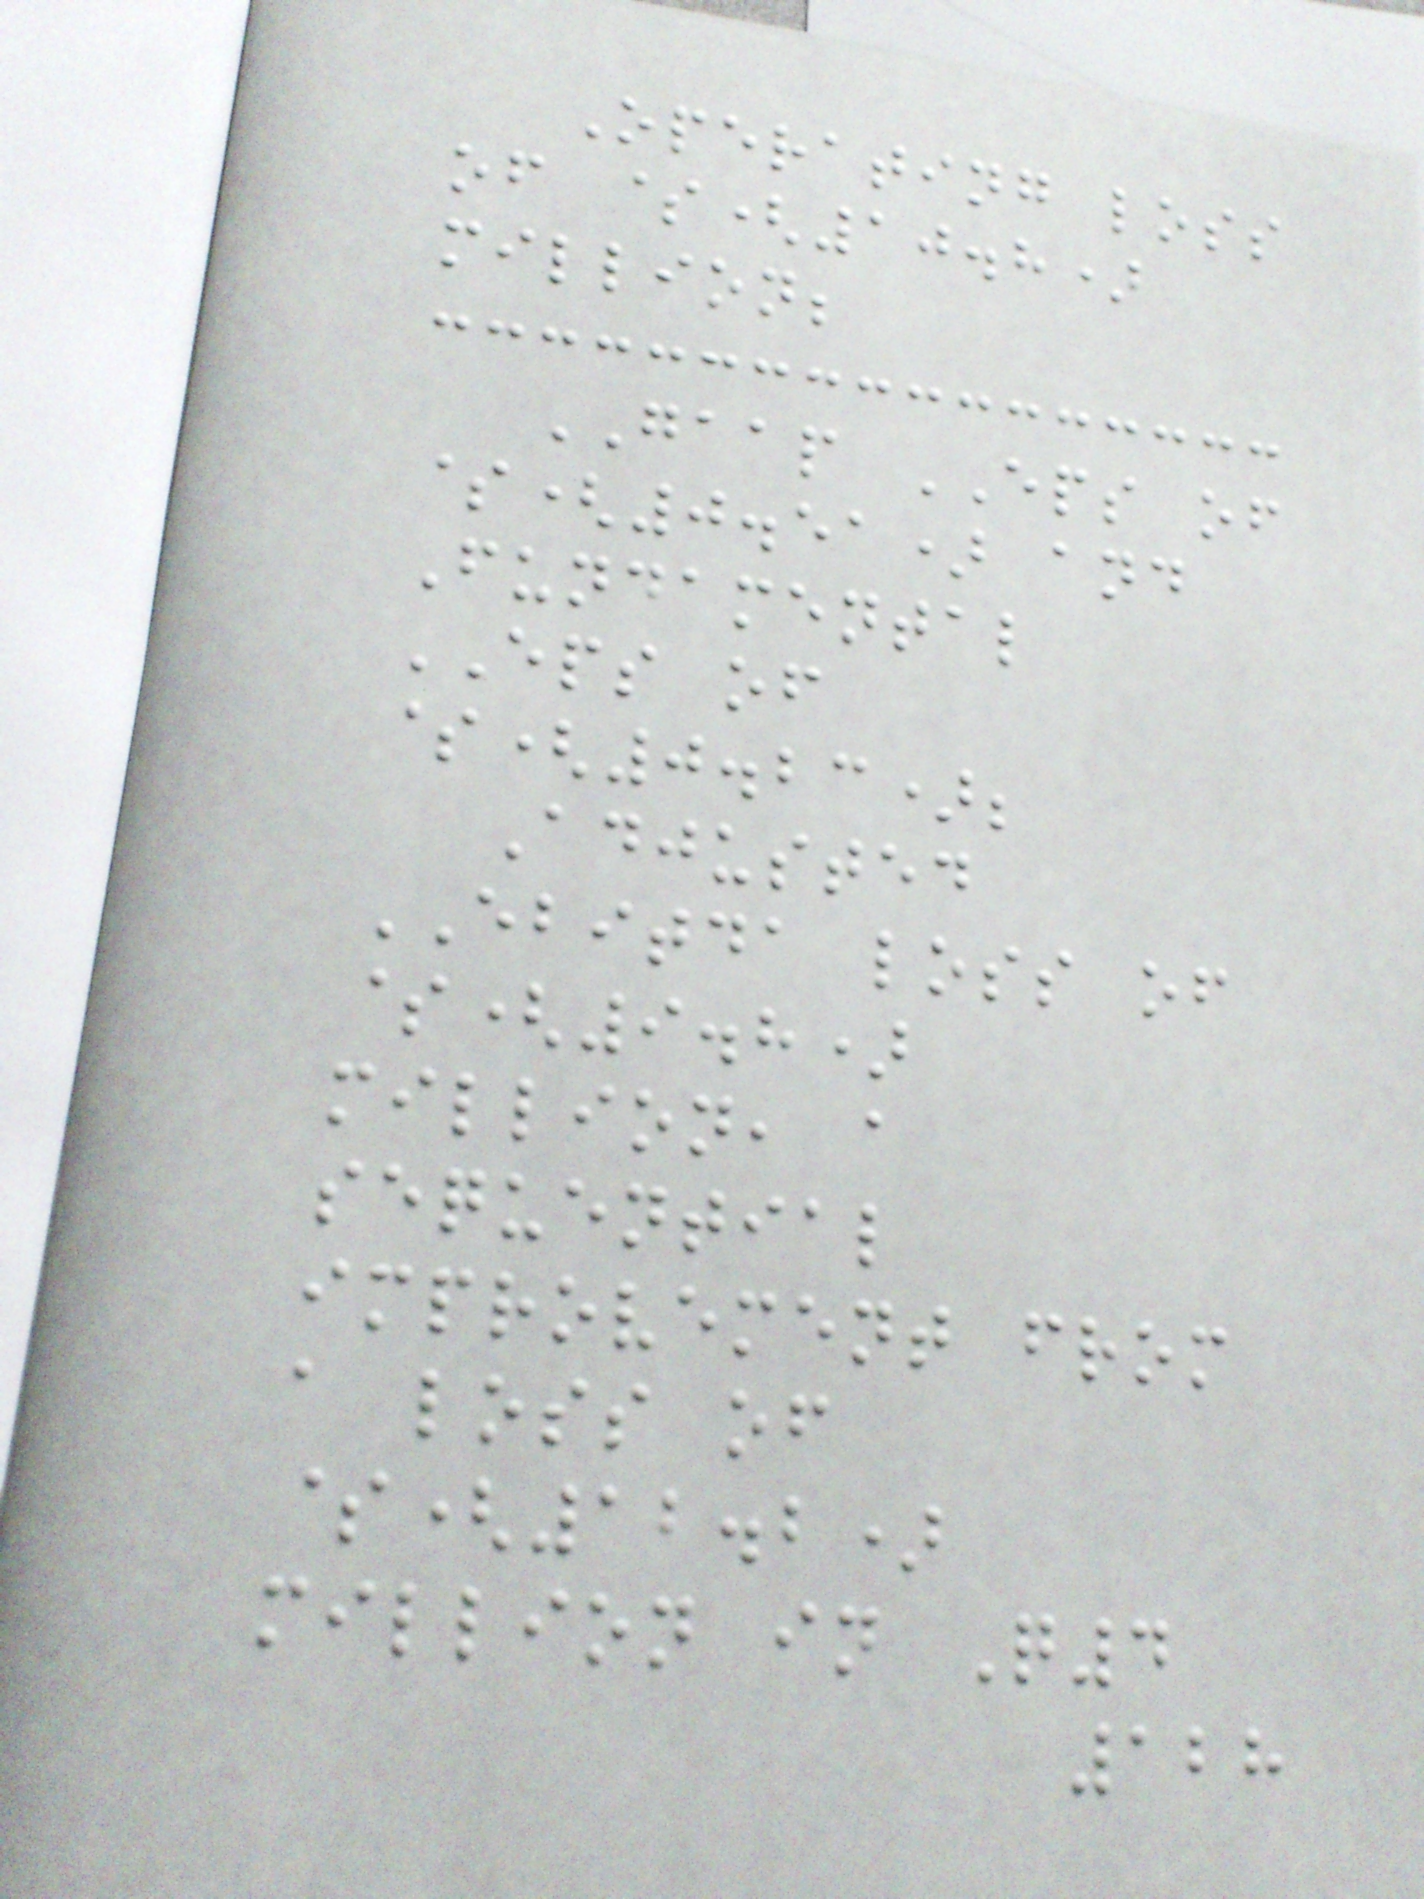Operating loss
of $(10.8)
million;
GAAP EPS of
$(0.51) and
Fundamental
EPS of
$(0.23);
Adjusted
EBITDA loss of
$(9.8)
million, a
sequential
improvement from
a loss of
$(12.2)
million in Q4
128
